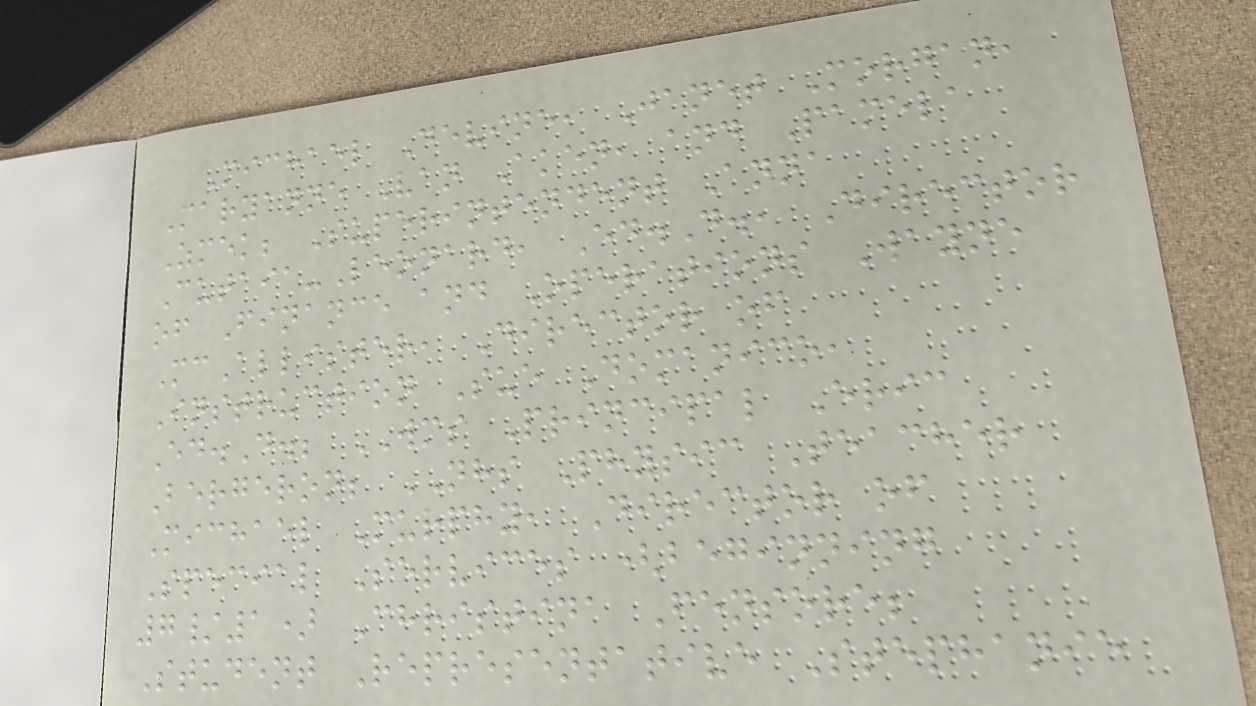Michael Devine, Janet Morgan,
Maryanne Van Aken, and Pamela
Zmek; Superintendent Anna
Cutaia-Leonard, Ed.D., Director
of Finance and Operations Wayne
McAllister, Director of
Instruction Sue Domanico,
Ed.D.; WMS Principal Eric
Bergeron; NHS Physic Teacher
Michael Murphy, Director of
Special Services (beginning
7/1) Christina Fensore;
Student Representative Stephanie
